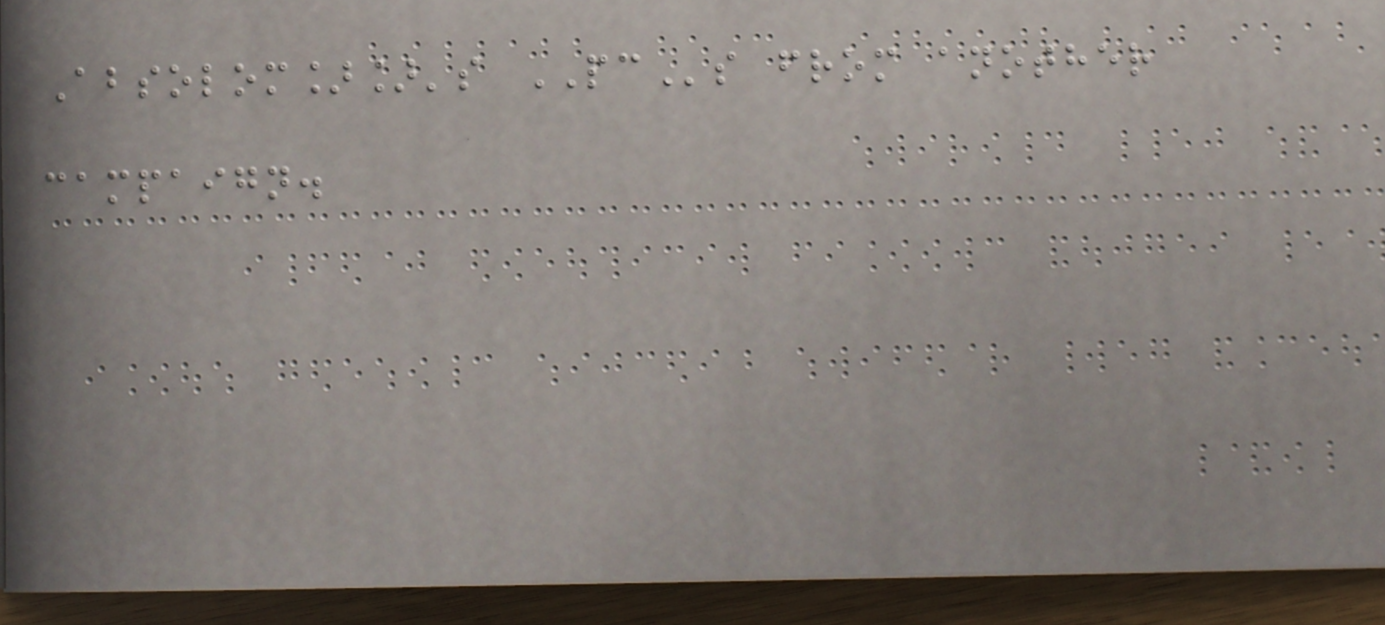Absolom]]'s PCs from another
campaign.
